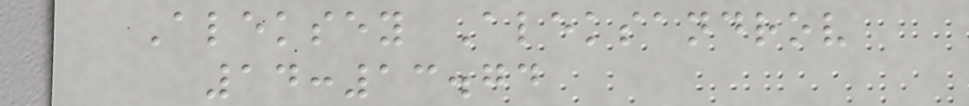Aleksey Aleksandrov
14:13.74
